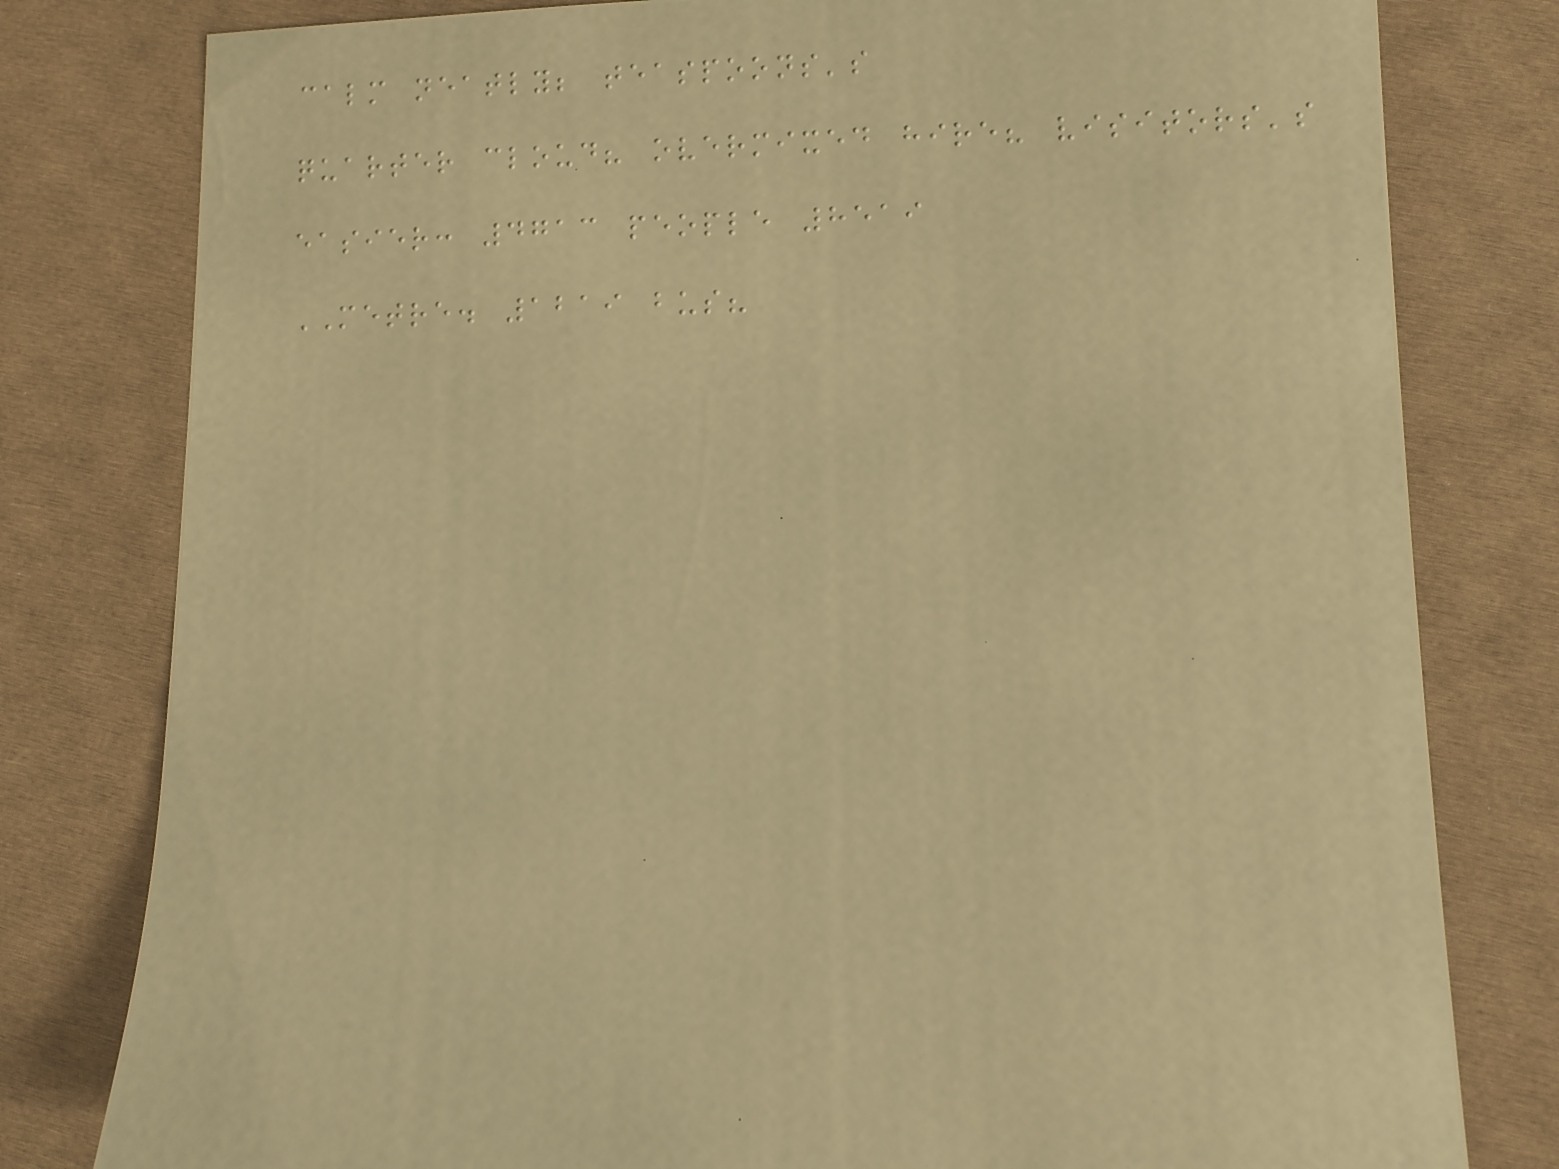calm neatly; teaspoons's
quarter cloud? overmixed hire? visitors's
easier: 4713 people 8519
METRE. 1219 bus?
